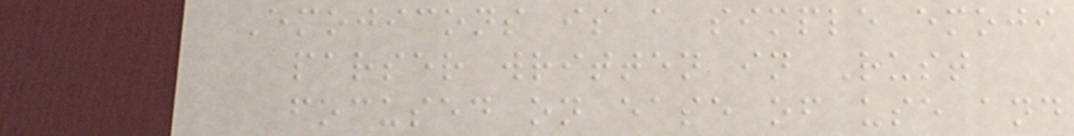Emojicons is a simple emoji
parser written in Rust
focused on ease of use and
